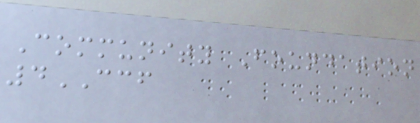Community Foundation
4CCF
